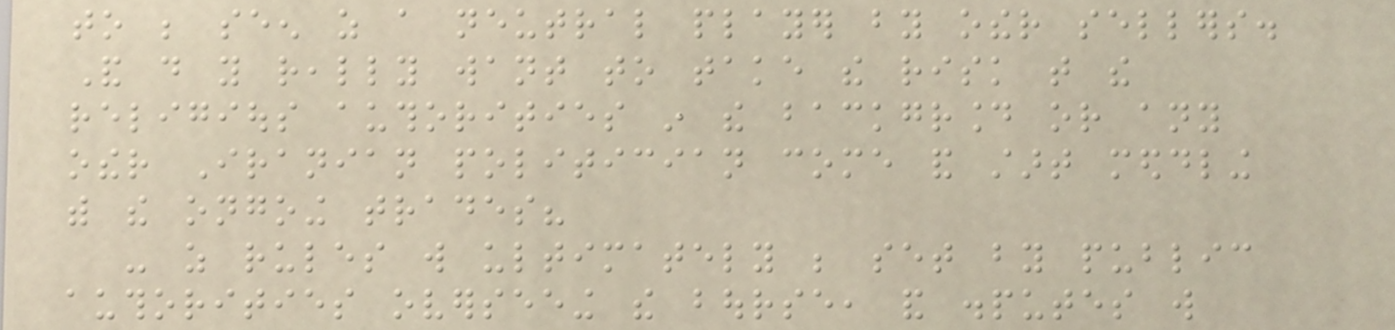to be seen as a neutral player by other sellers.
And do you really want to take the risk that the
religious authorities in the background or any
other Iranian politician come and start meddling
with the ongoing trades?
- as rules will ultimately be set by public
authorities overseeing the bourse, and disputes will
